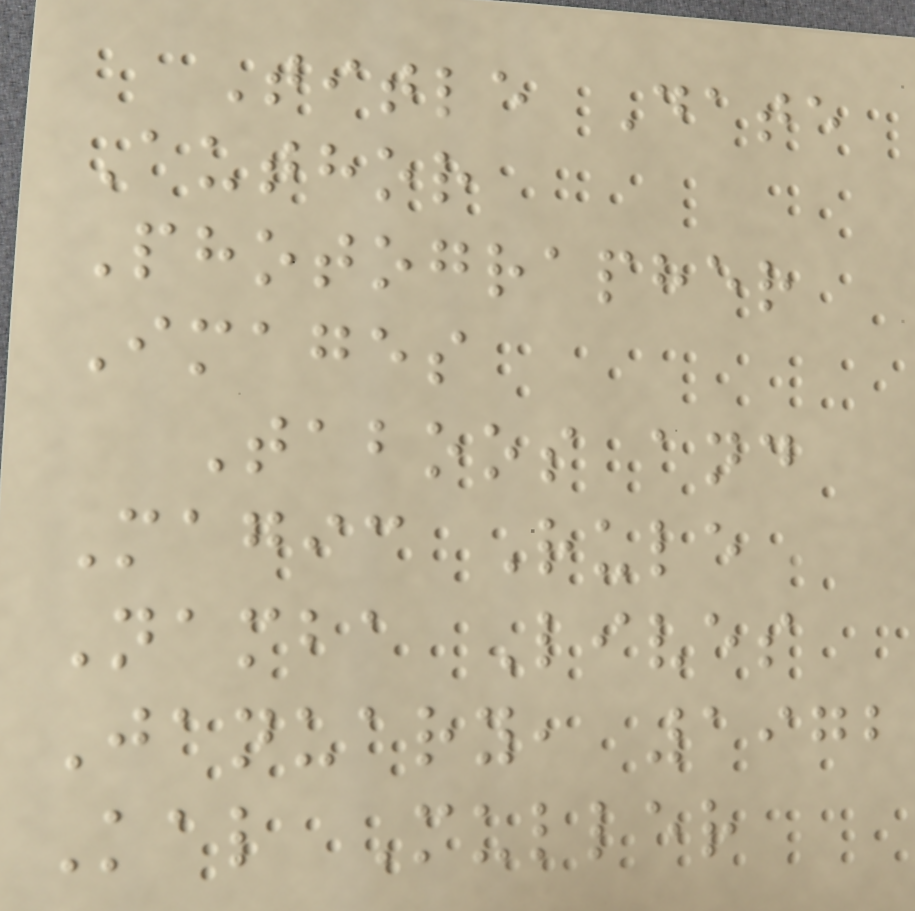Title Date
Author
Photographer
Images
Taboos and
Magic Rule
Namba Lives
January, 1972
Kal Muller
